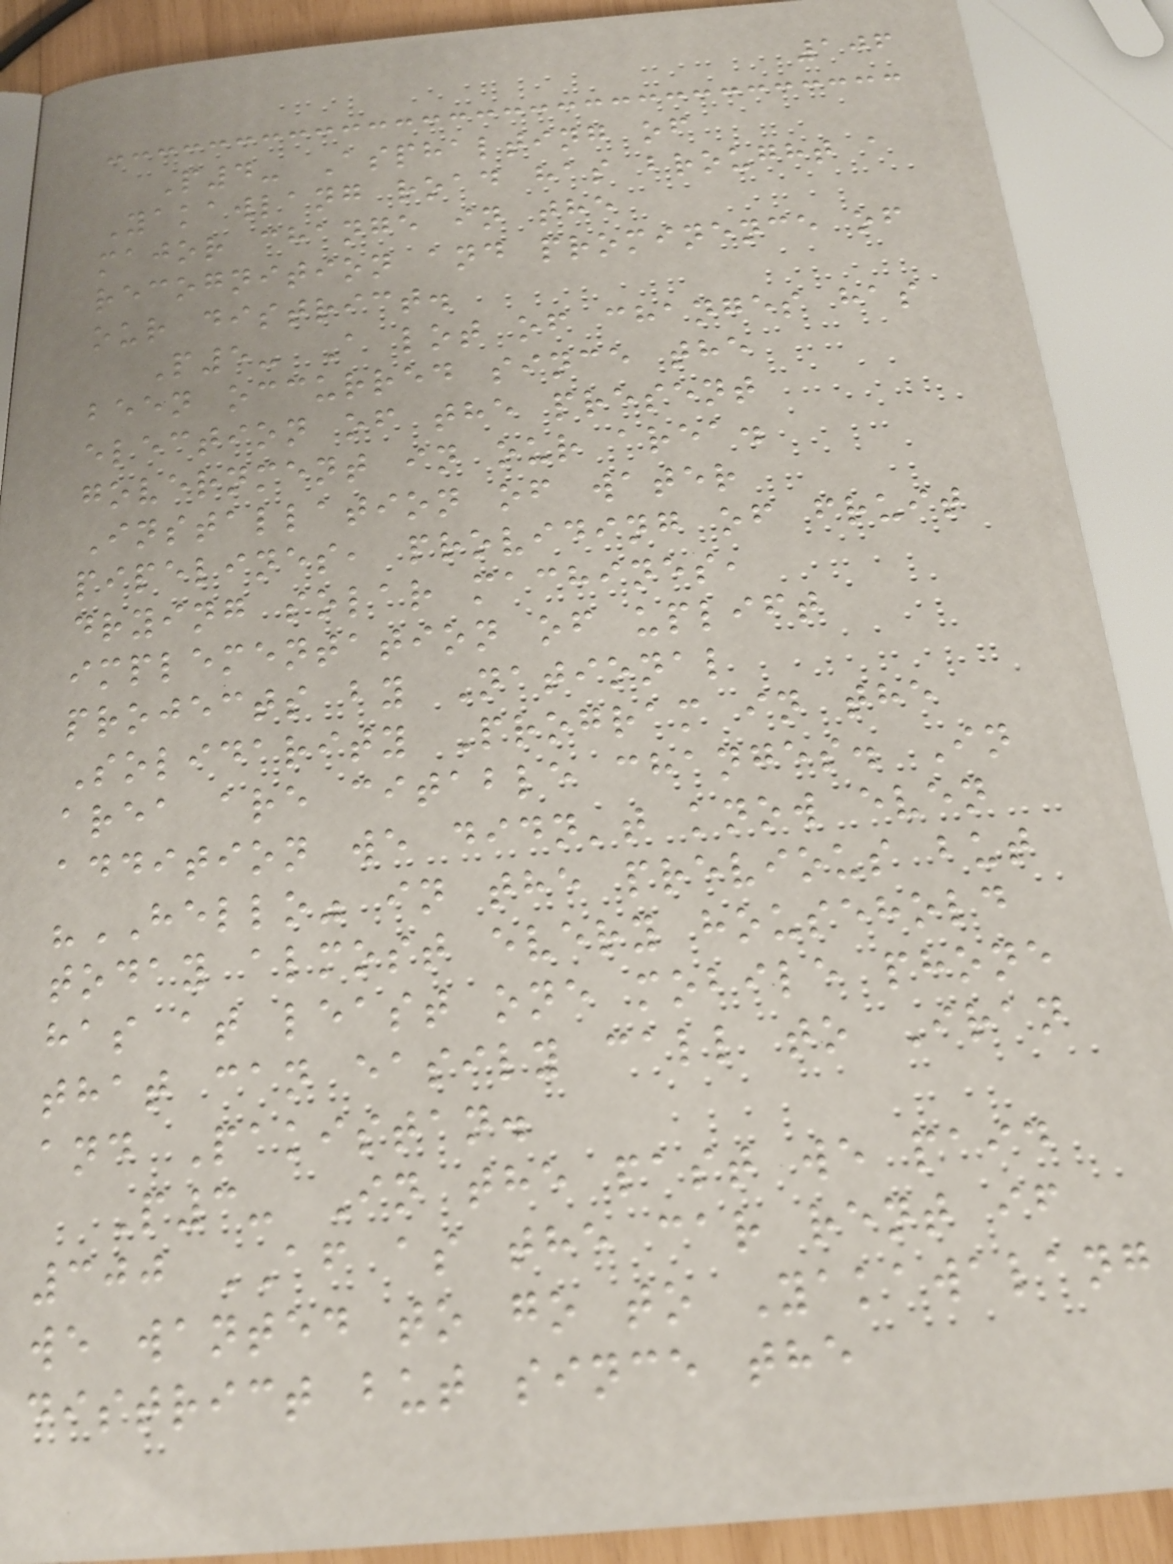106
P4- Asphalting of
Yakawlang road has brought a
major change in the
recognition and prominence of
our district.
P5- A lot of changes has
been occurred since the
election of the present
government in our area.
Installation of water
pipelines, providing of fruit
drying solar machines,
implementation of uplift
projects by National
Solidarity Program in the
area are citable changes. In
addition we didn't know even
"HELLO" in the previous but
today almost every household
has at least one mobile phone
that can easily call to Iran
and Pakistan.
P3- In the past we paid
300 AF as the car rent if
we wanted to go to Yakawalang
district but since the
